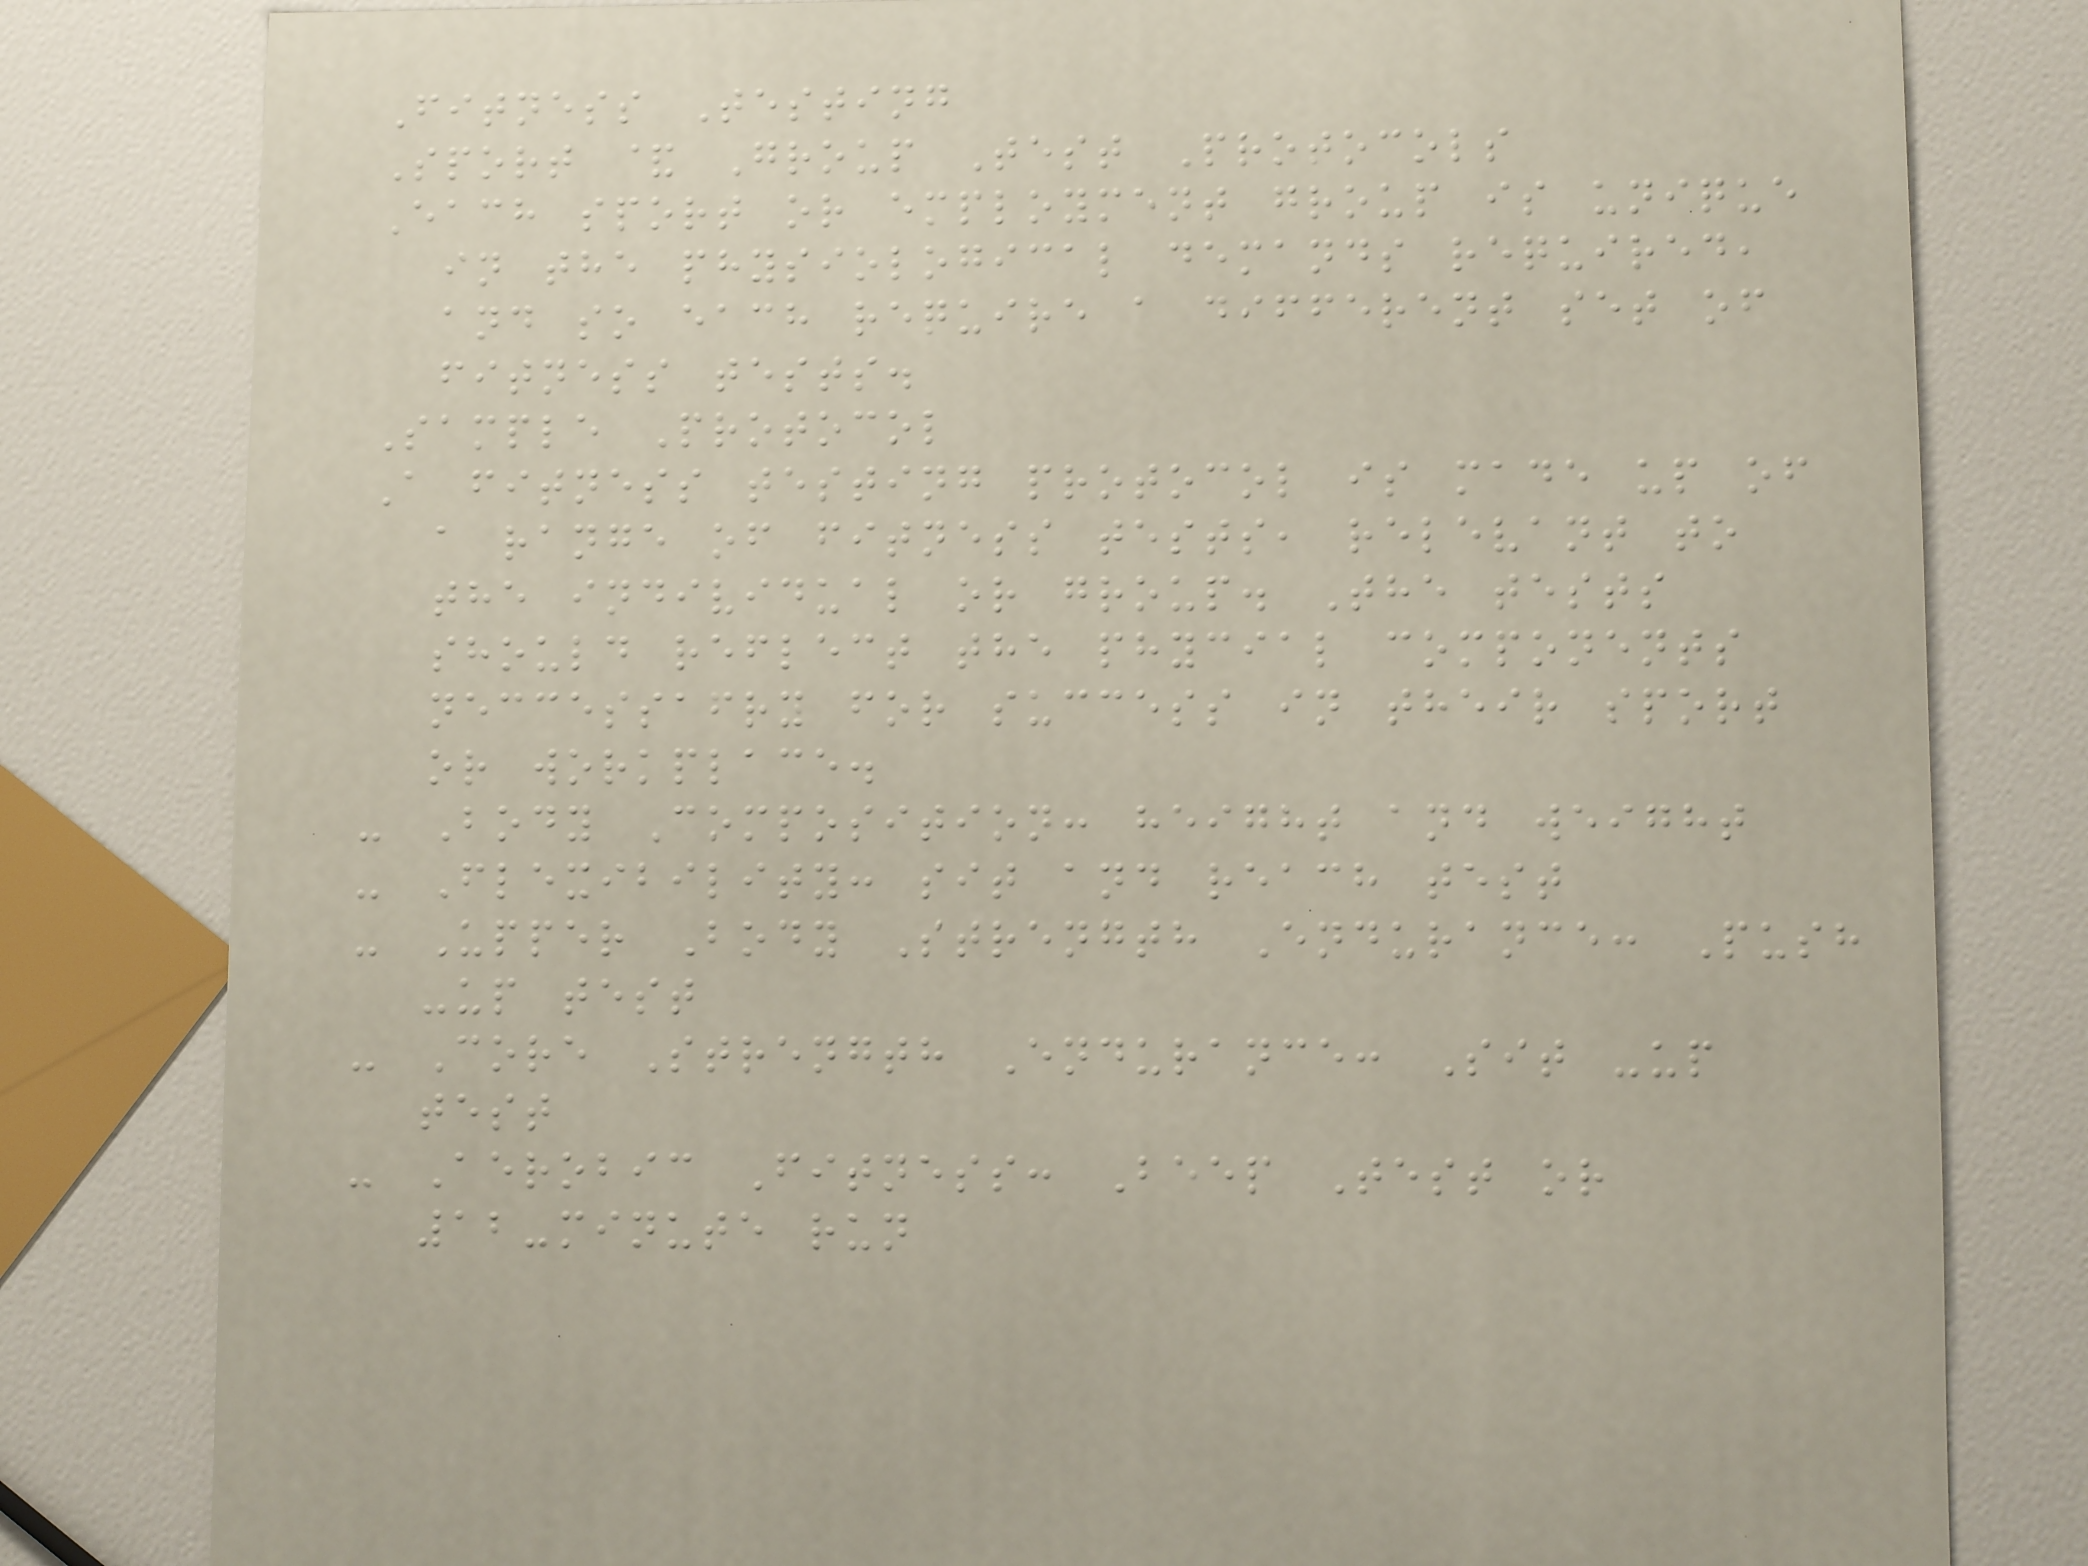Fitness Testing
Sport & Group Test Protocols
Each sport or employment group is unique
in the physiological demands required,
and so each require a different set of
fitness tests.
Sample Protocol
A fitness testing protocol is made up of
a range of fitness tests, relevant to
the individual or group. The tests
should reflect the phycial components
neccessafry for success in their sport
or workplace.
- Body Composition: height and weight
- Flexibility: sit and reach test
- Upper Body Strength Endurance: Push
-up test
- Core Strength Endurance: Sit -up
test
- Aerobic Fitness: Beep Test or
12-minute run
